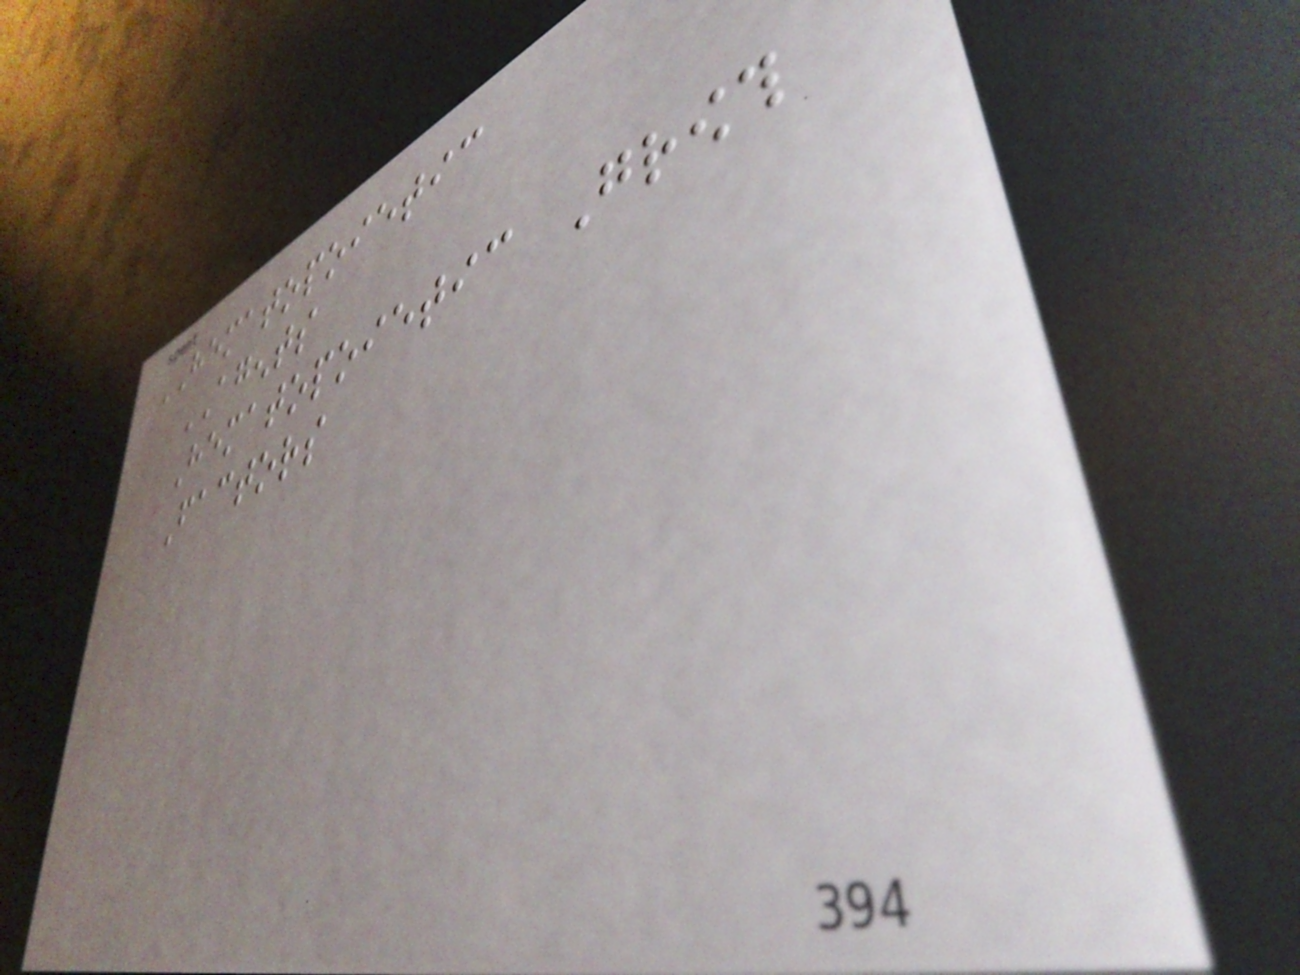HEMATOPOIETIC
AGENTS
Hematopoietic Growth
Factors
